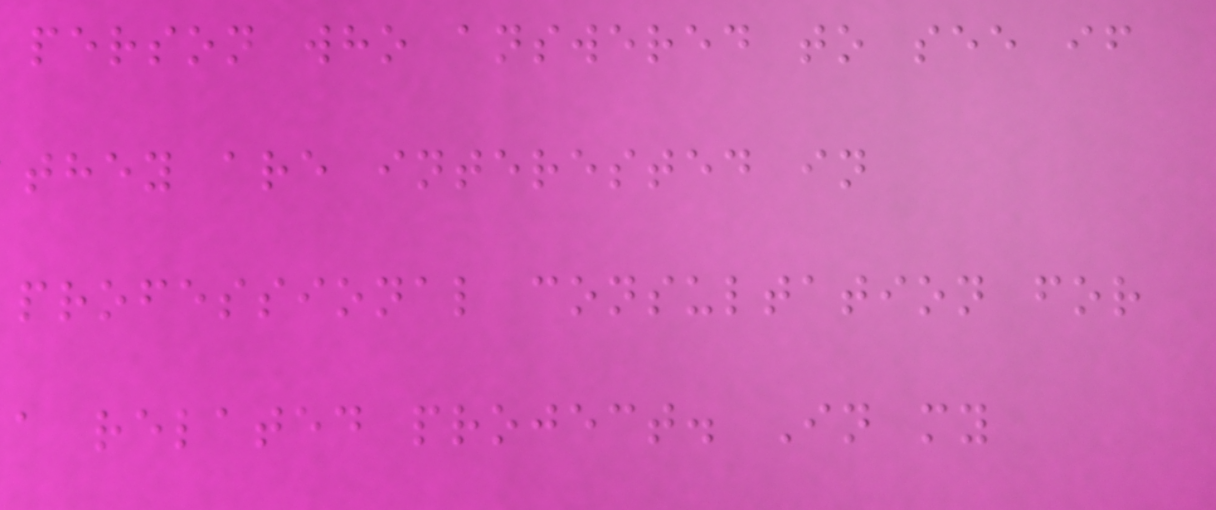person who answered to see if
they are interested in
professional consultation for
a related project. In my
